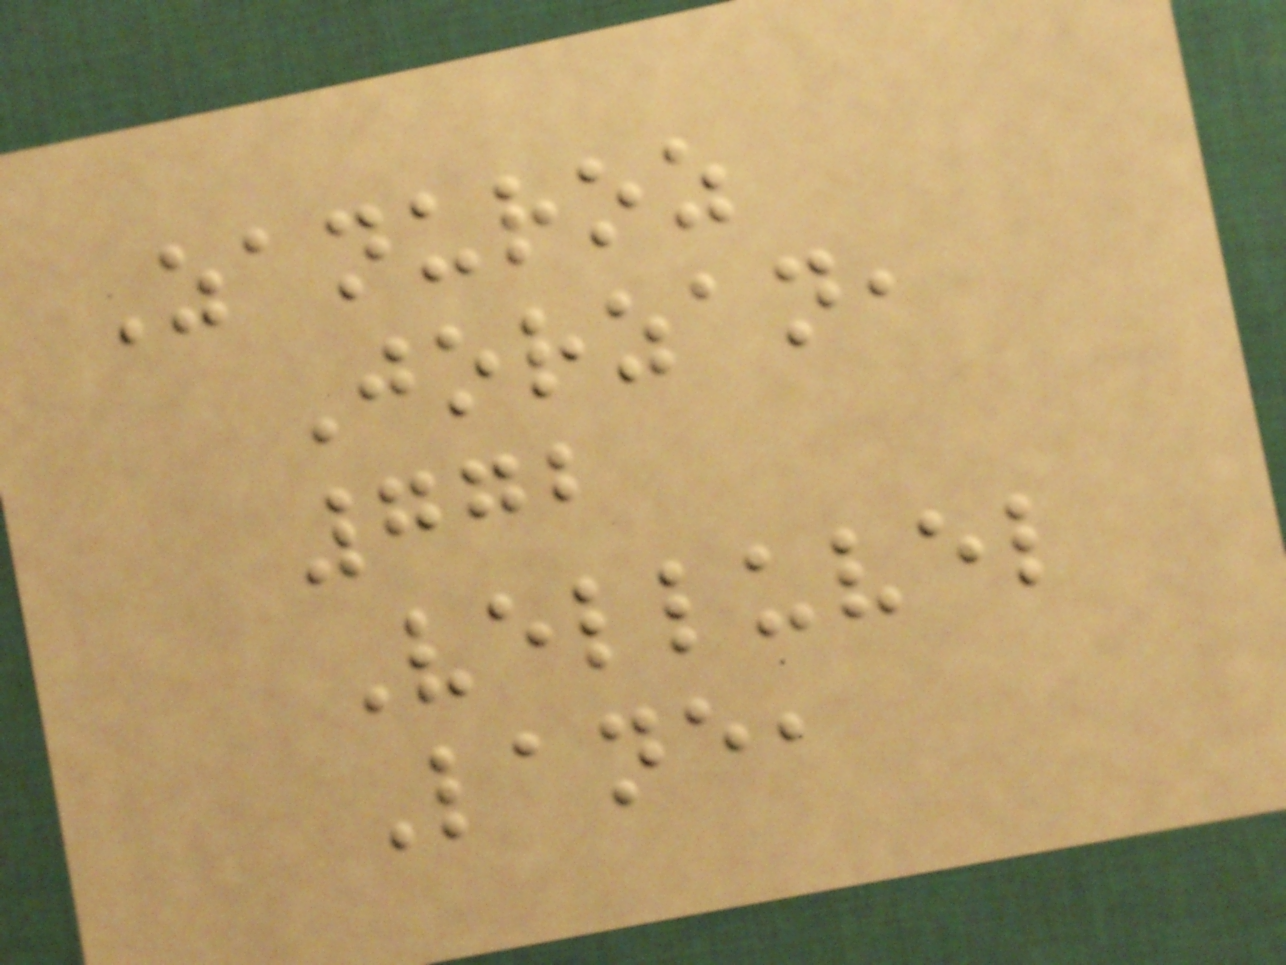Zanuroz
Jorzan,
772
Velluvel
Lane,
